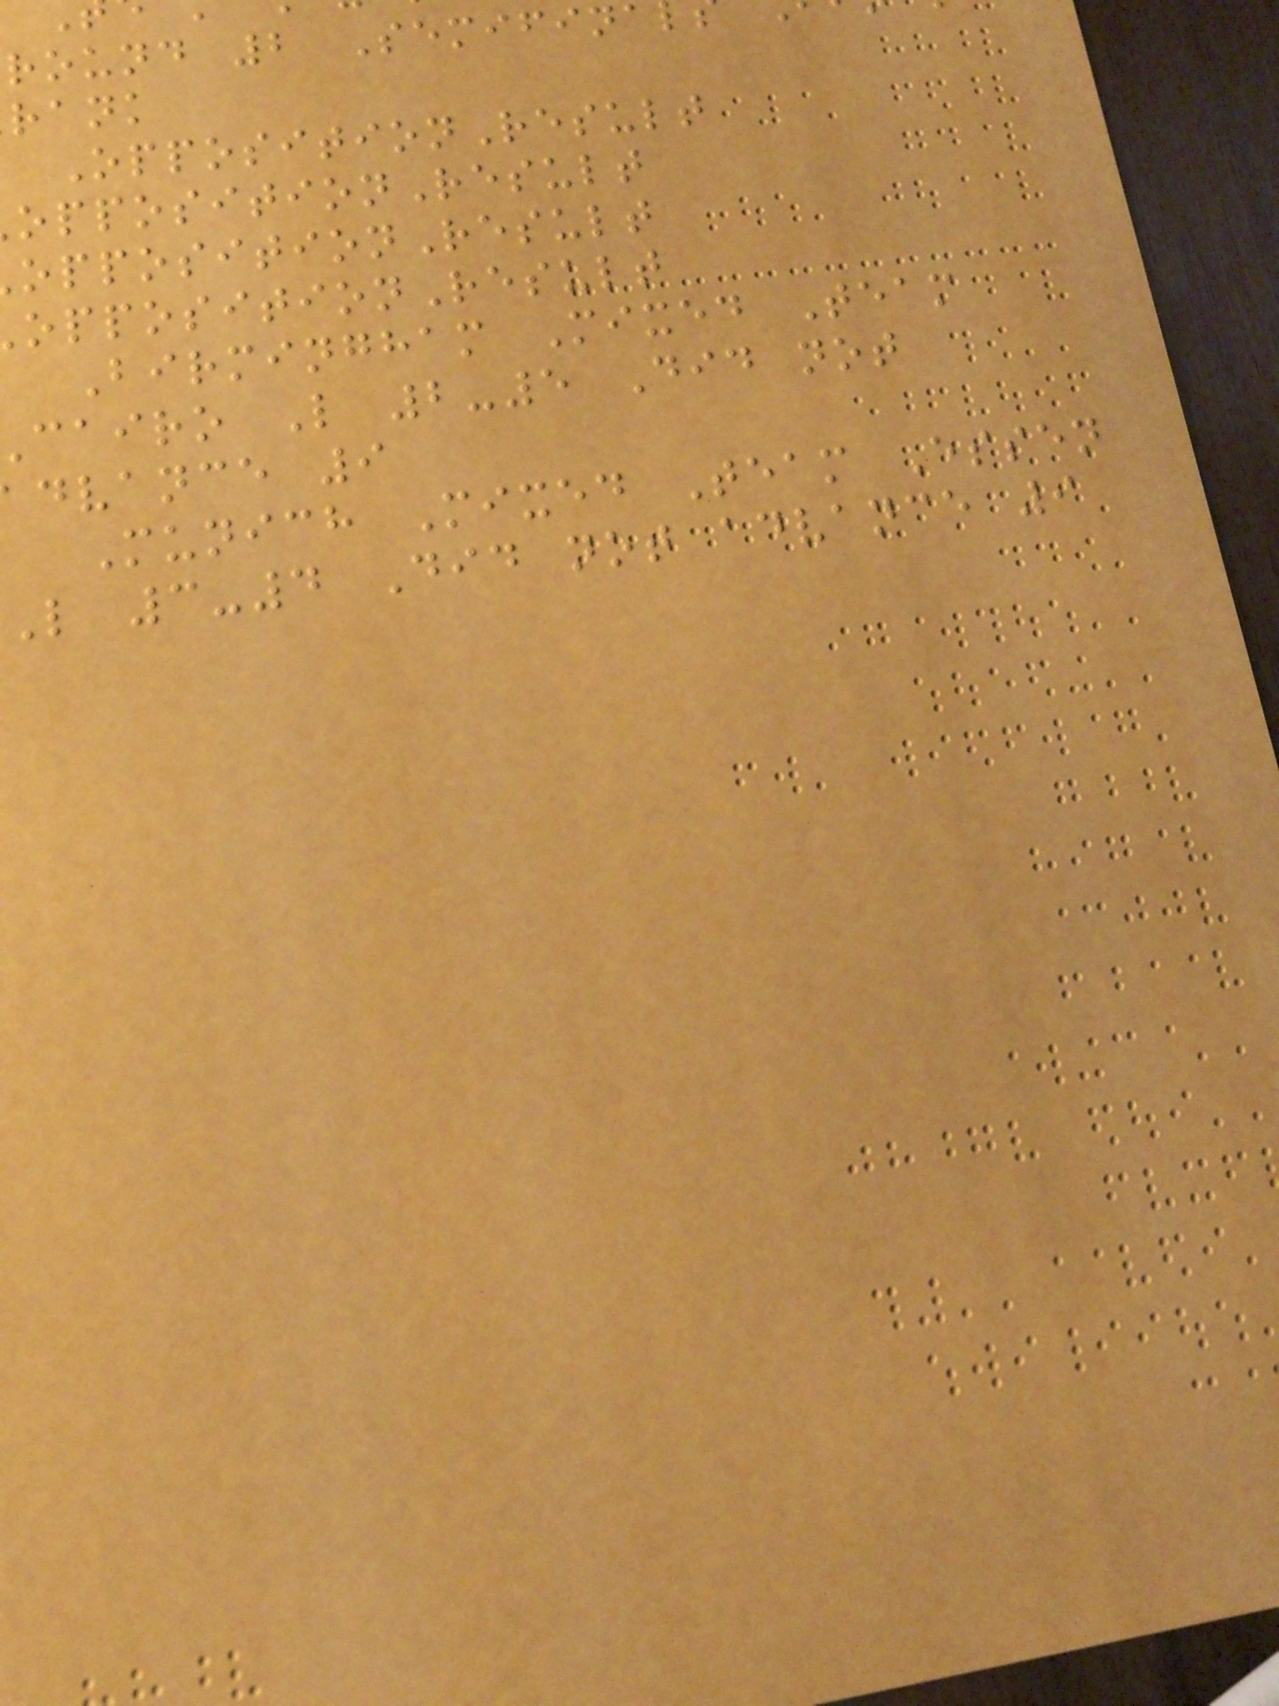round 2 Semifina
rank
OppositionResult
ppositionResult
ppositionResult
ppositionResult
Birmingham Mixed Team
cairo L 2-5 Did not
dvance 9
Munich Mixed Team Essen
L 3-4 Did not advance 9
